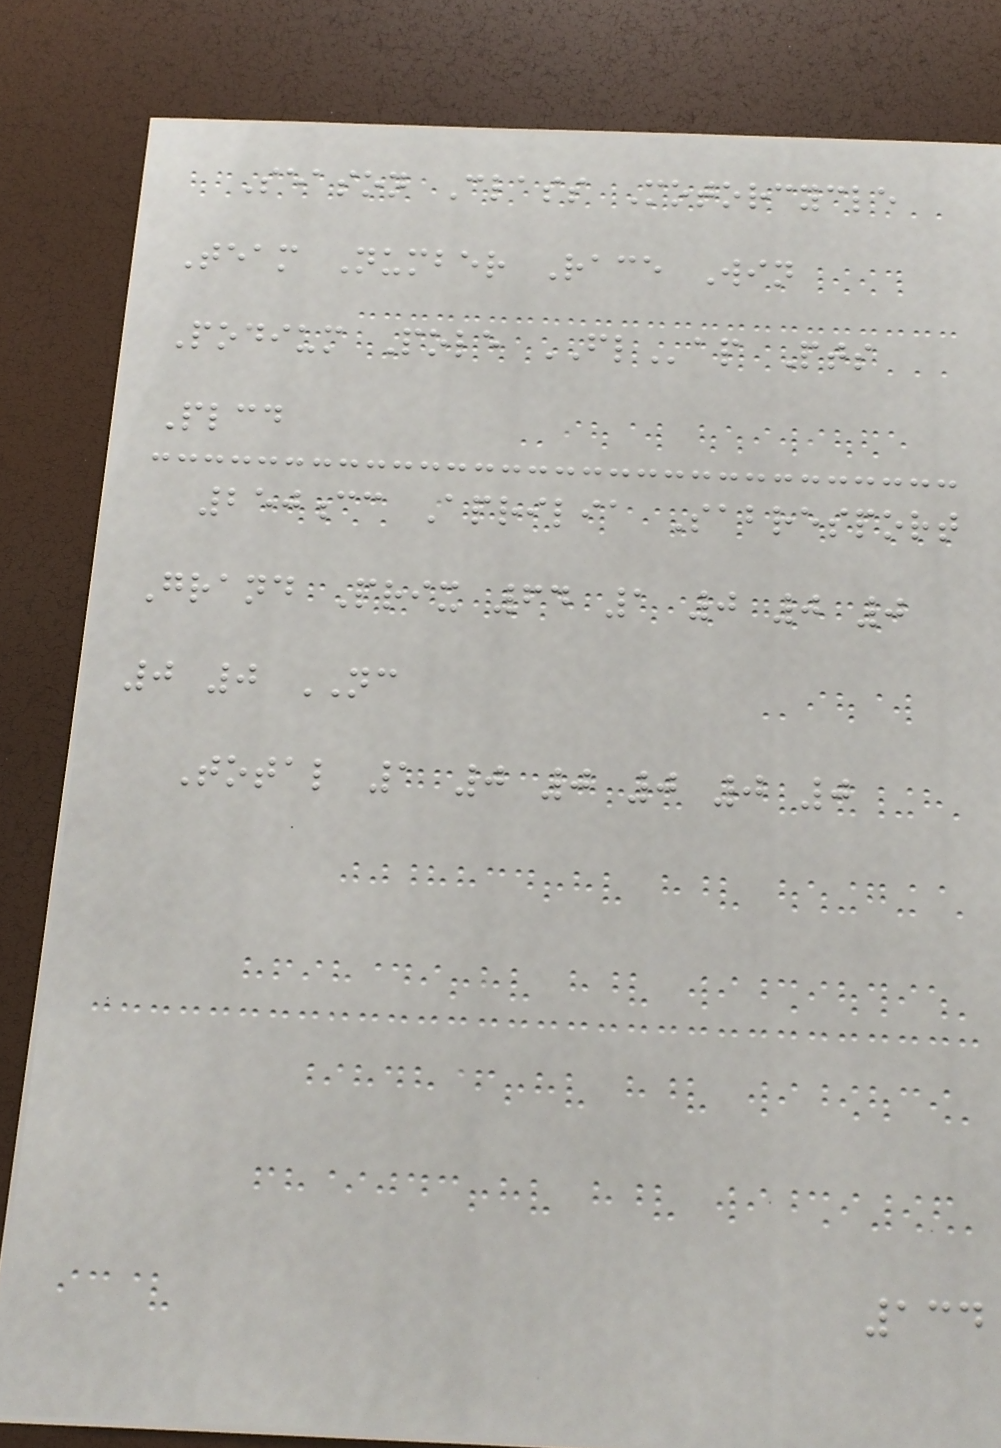Season Class Motorcycle
Team Number Race Win
Podium Pole FLap Pts
Plcd
250cc Aprilia Sabresport
Grand Prix 64 1 0 0 0
0 0 NC
Total 1 0 0 0 0 0
134
